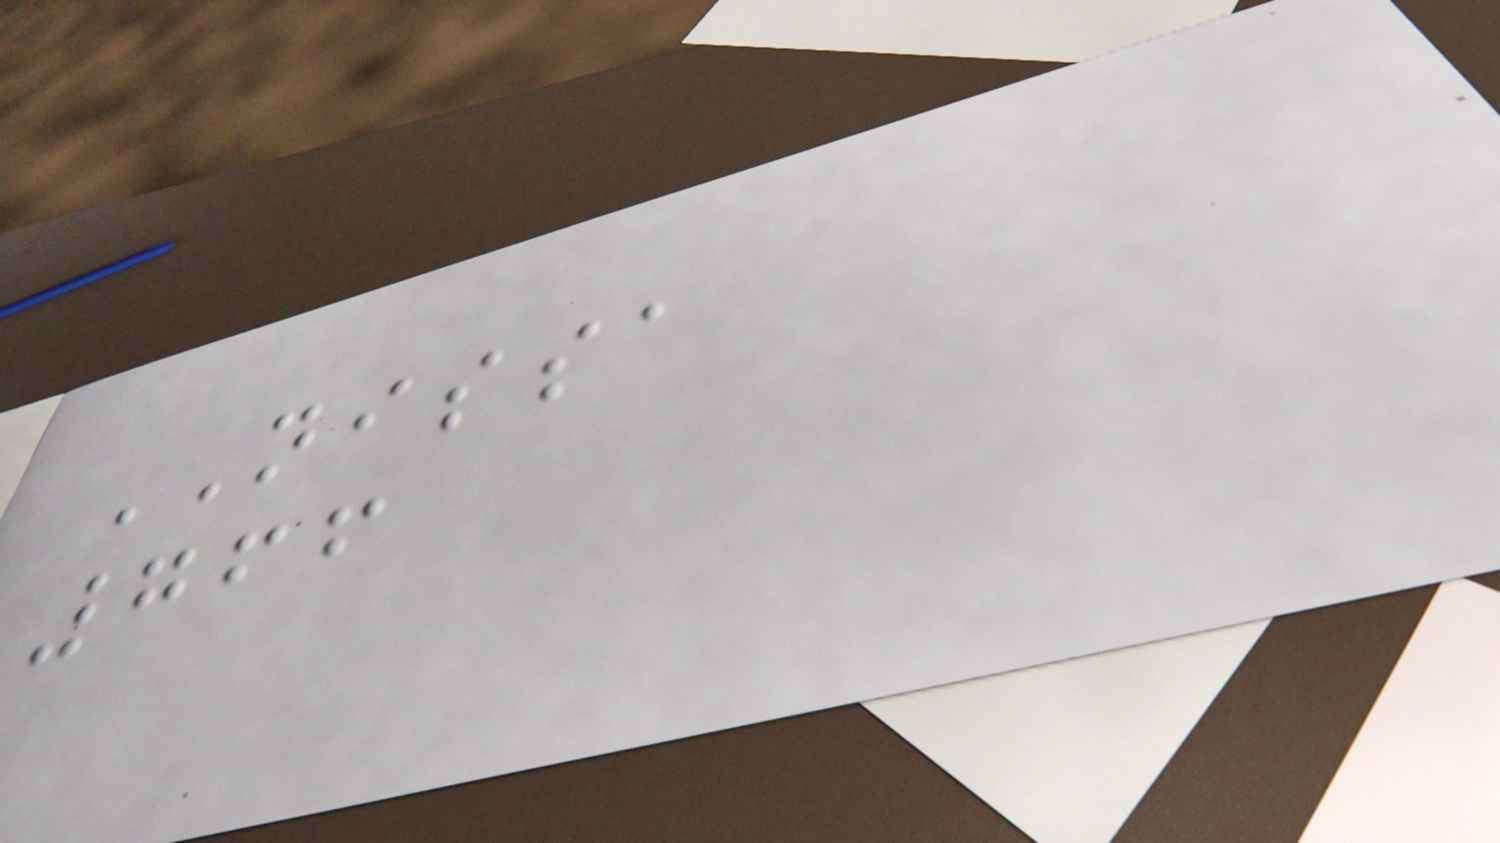NISSA
766
